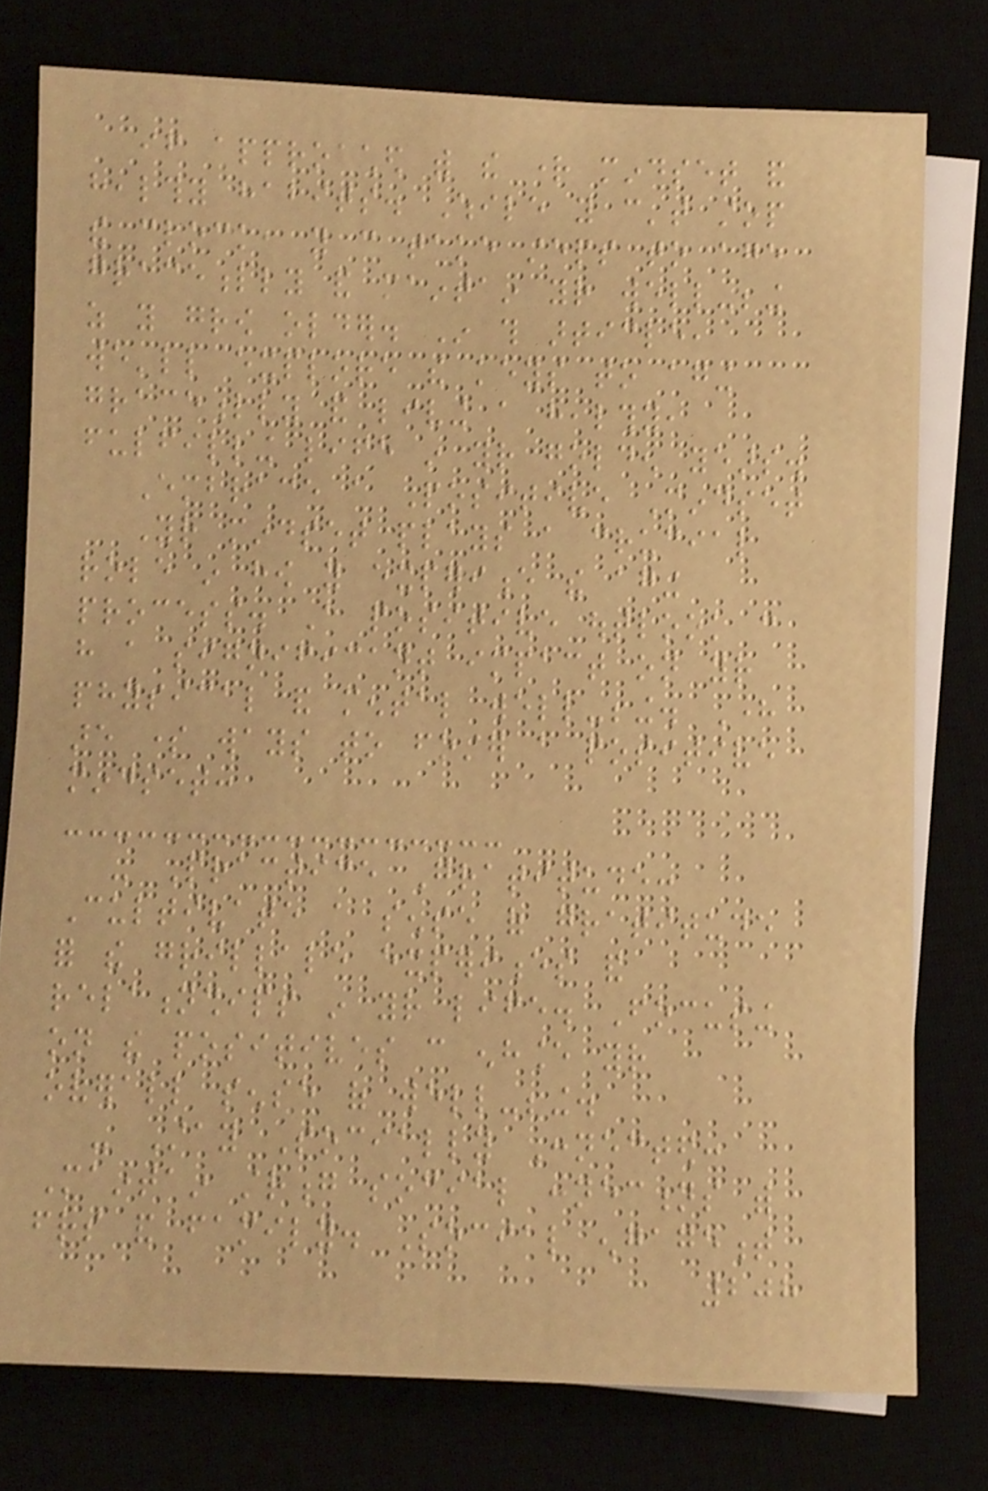if approached with the right mindset and
healthy habits. While you can't stop
the clock, you can take steps to age
gracefully and maintain your well-being
as you grow older. In this article,
we'll explore the keys to aging
gracefully and living a healthy,
fulfilling life in your golden years.
Embrace a Positive Mindset
Your mindset plays a crucial
role in how you experience the aging
process. A positive outlook can
have a significant impact on your
physical and mental well-being. Here
are some ways to foster a positive
mindset:
- Practice Gratitude:
Cultivate a sense of gratitude
for the grillale experiences and
relationships in your life. Focusing
on the positives can enhance your
overall sense of well-being.
- Stay Socially Connected:
Maintain strong social connections with
friends and family. Social engagement
208
